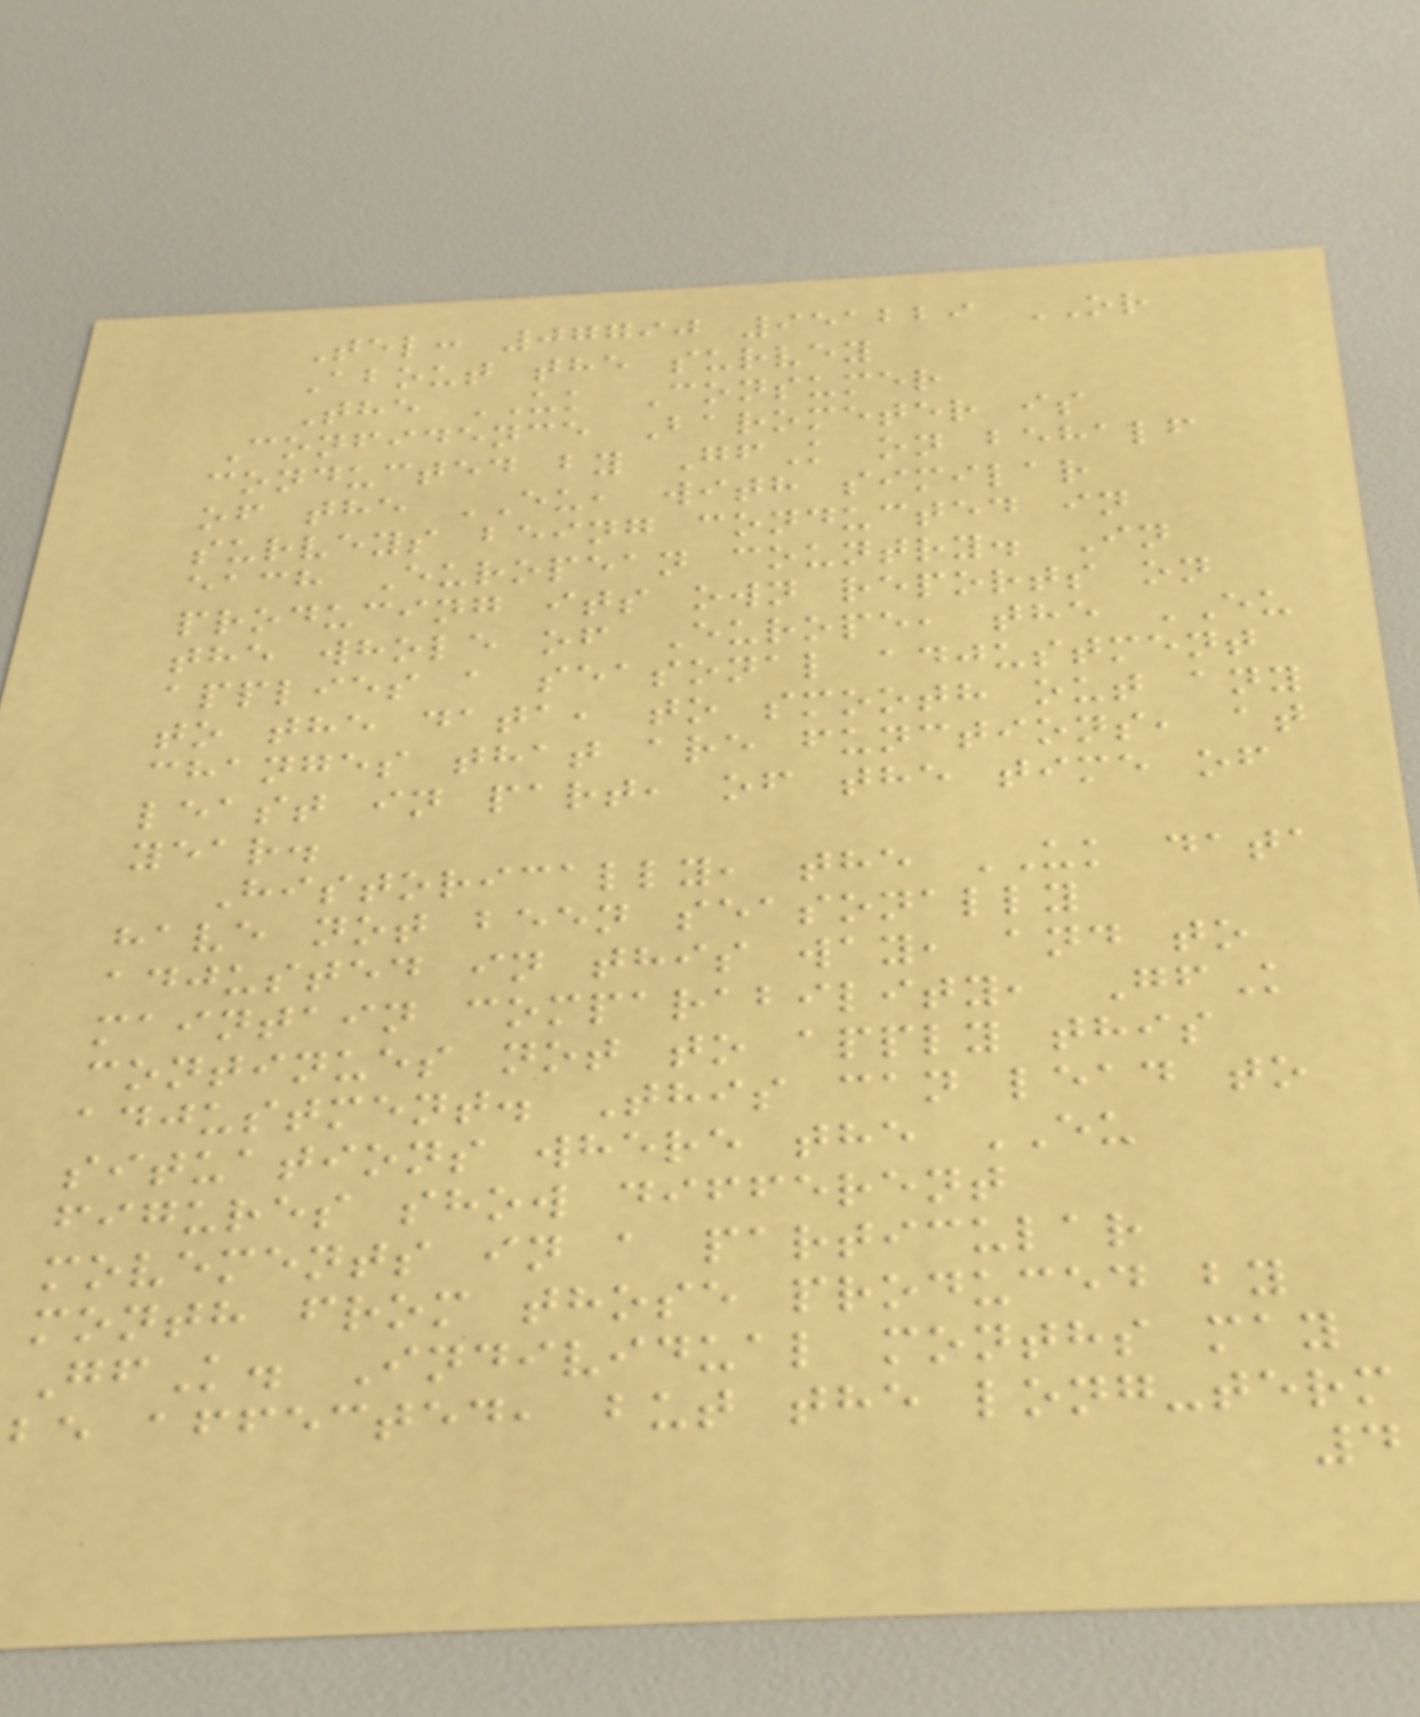Tel: 07790 951229 OR
About the survey
The UK Consumer
Confidence Barometer is
conducted by GfK on behalf
of the EU, with similar
surveys being conducted in
each European country. In
producing its own reports on
the whole of Europe, the EU
applies a seasonal adjustment
to the data, to smooth out any
changes that are functions, at
least in part, of the time of
year.
Historically, the UK data
have not been seasonally
adjusted in this way, and to
maintain comparability, GfK
continues not to apply this
adjustment. This can lead to
situations where the EU
figures show different
movements in a particular
month from those produced by
GfK. Individual months may
be affected, but the long-term
4
